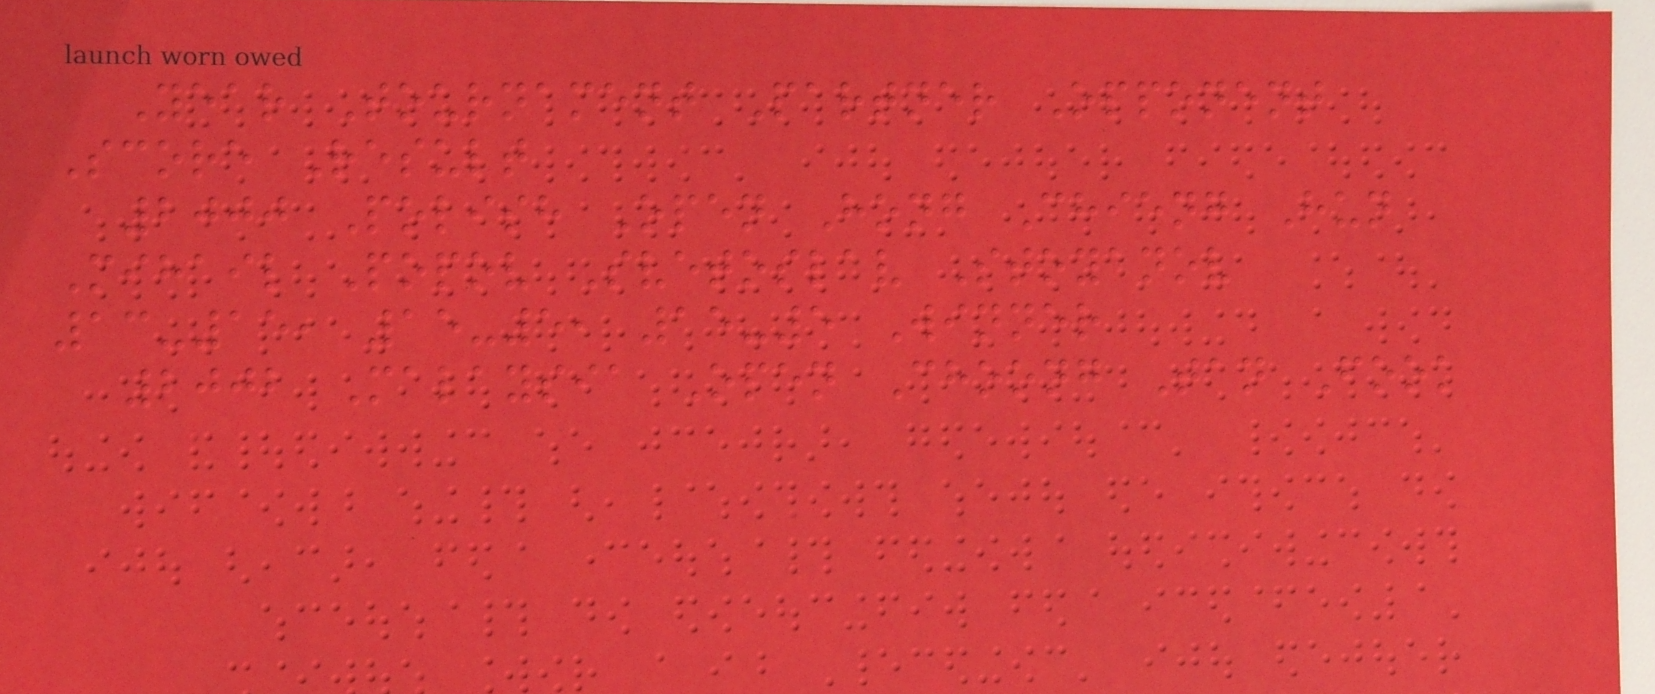Year Tournament Partner Opponent
Score Result
2000 Polish Open Hong Chieng Hun
Mihail Popov Svetoslav Stoyanov
13-15, 15-5, 15-5 Winner
2002 Malaysia Open Choong Tan Fook
